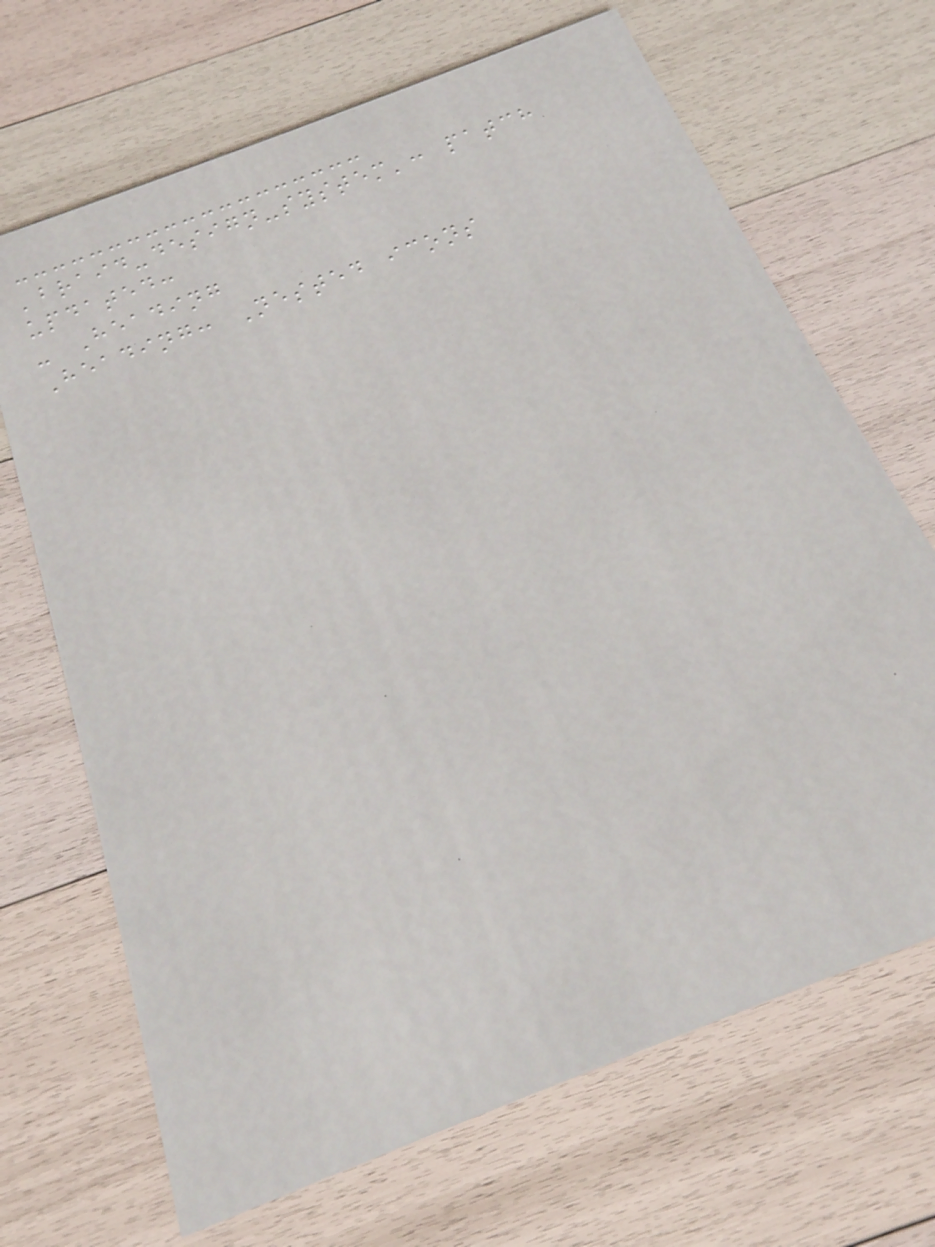'braid-design-system': patch
updated:
- Heading
Heading: Nested icons
